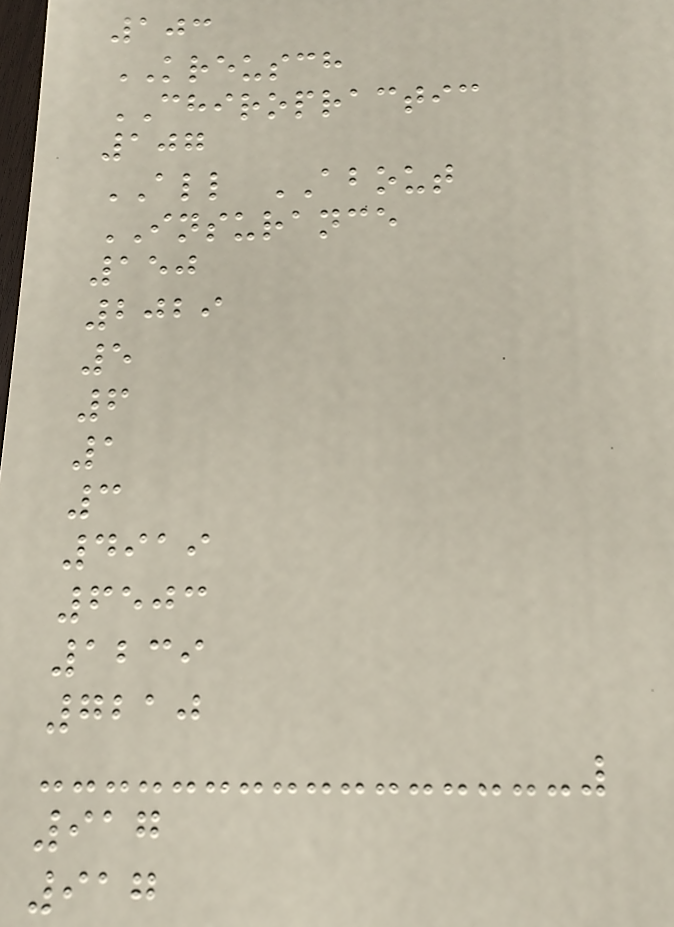103
KREUSCH
CHIROPRACTIC
107
ALL ABOUT
INSURANCE
150
2029
5
6
1
3
4919
6503
1239
7210
917
917
